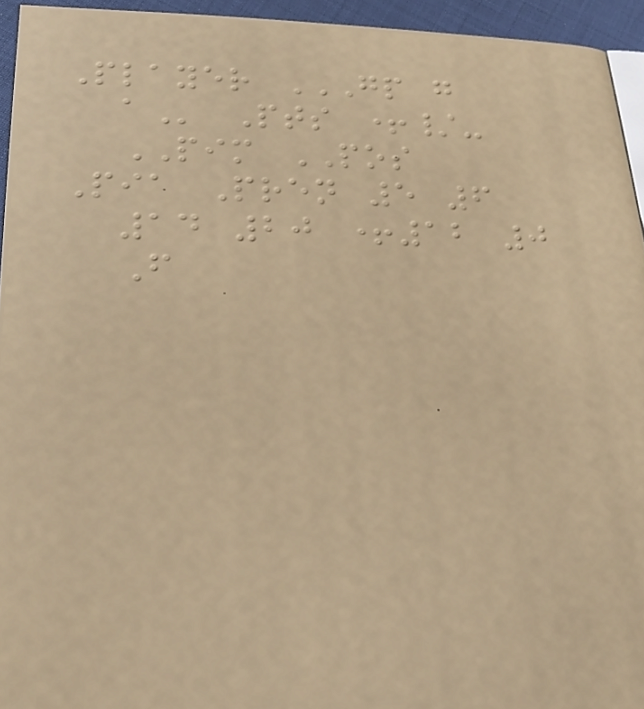Player GP G
A Pts +/-
PIM POS
Pia Pren 5 6
14 20 +12 0
F
